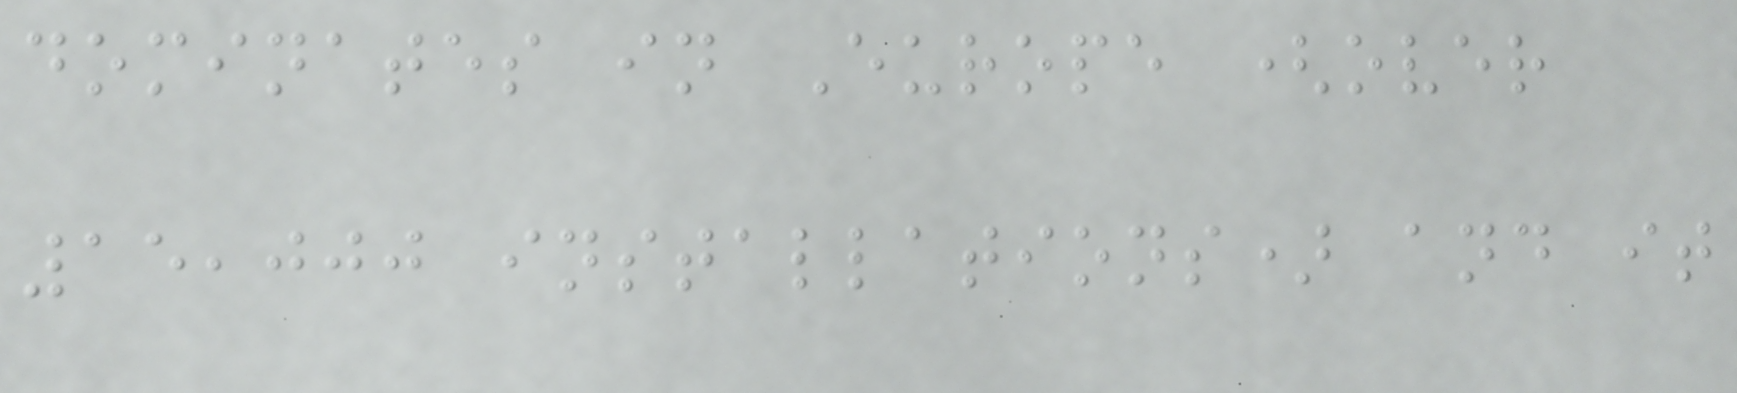dominates in Europe (over
15,000 installations) and it
